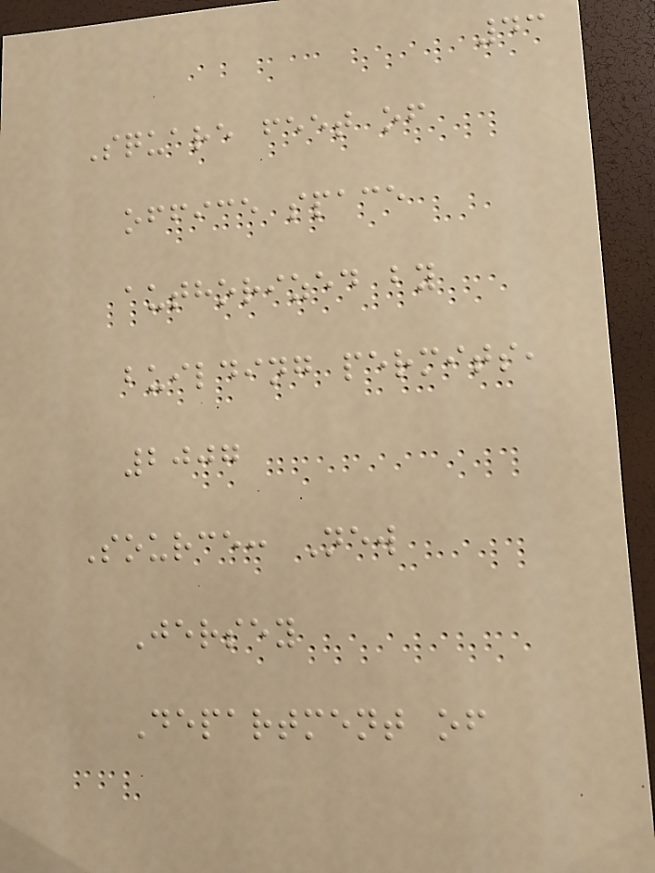43
Square feet of
office space
authorized by
building permits,
2007
Source: New
Jersey
Department of
